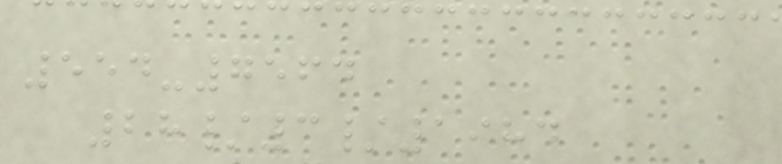554-7564
28/3/1984
